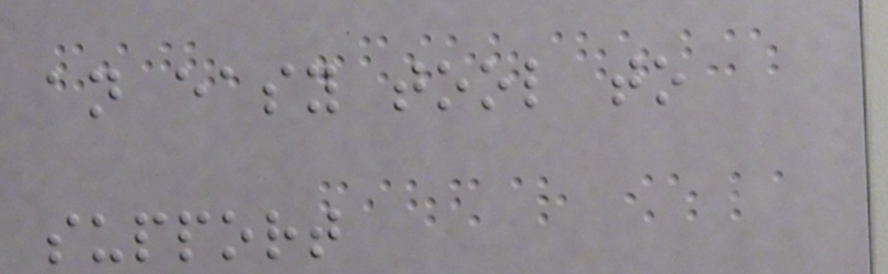an easy tool to
support
